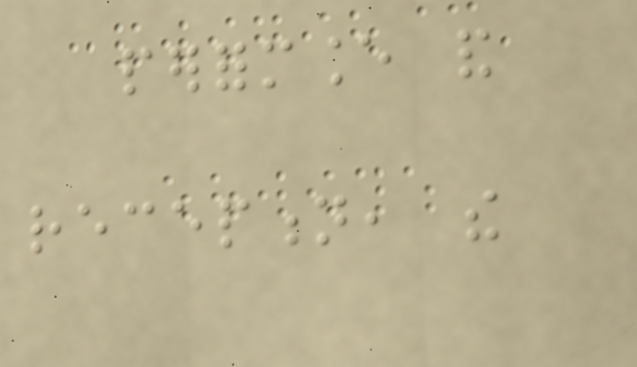performance and
reception, the
